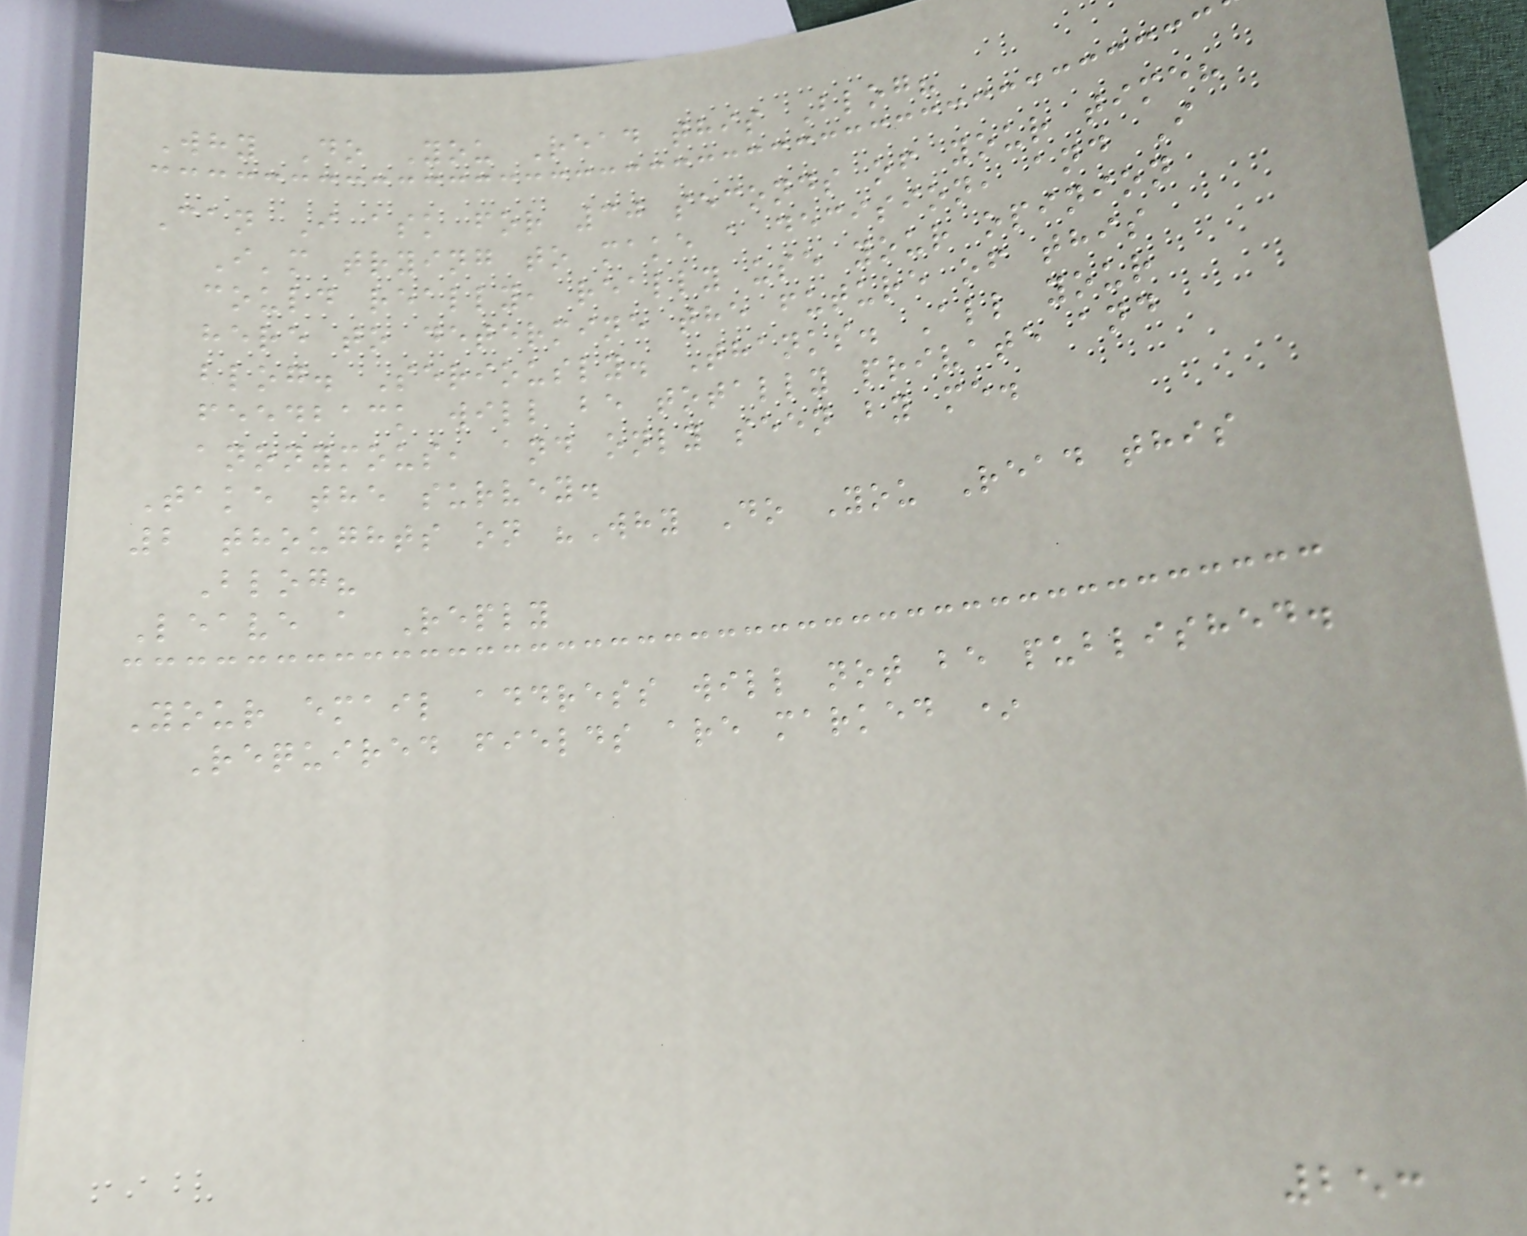Why Do You Read this Blog?
Can I ask for 30 seconds of your time?
I'm trying to make a decision, and I
could really, really use your opinion
here to determine the future of this
blog. Seriously. Thanks. All your
feedback will be totally private and
anonymous, and only seen by me.
Take the survey.
2 thoughts on "Why Do You Read this
Blog?
Leave a Reply
Your email address will not be published.
Required fields are marked *
253
